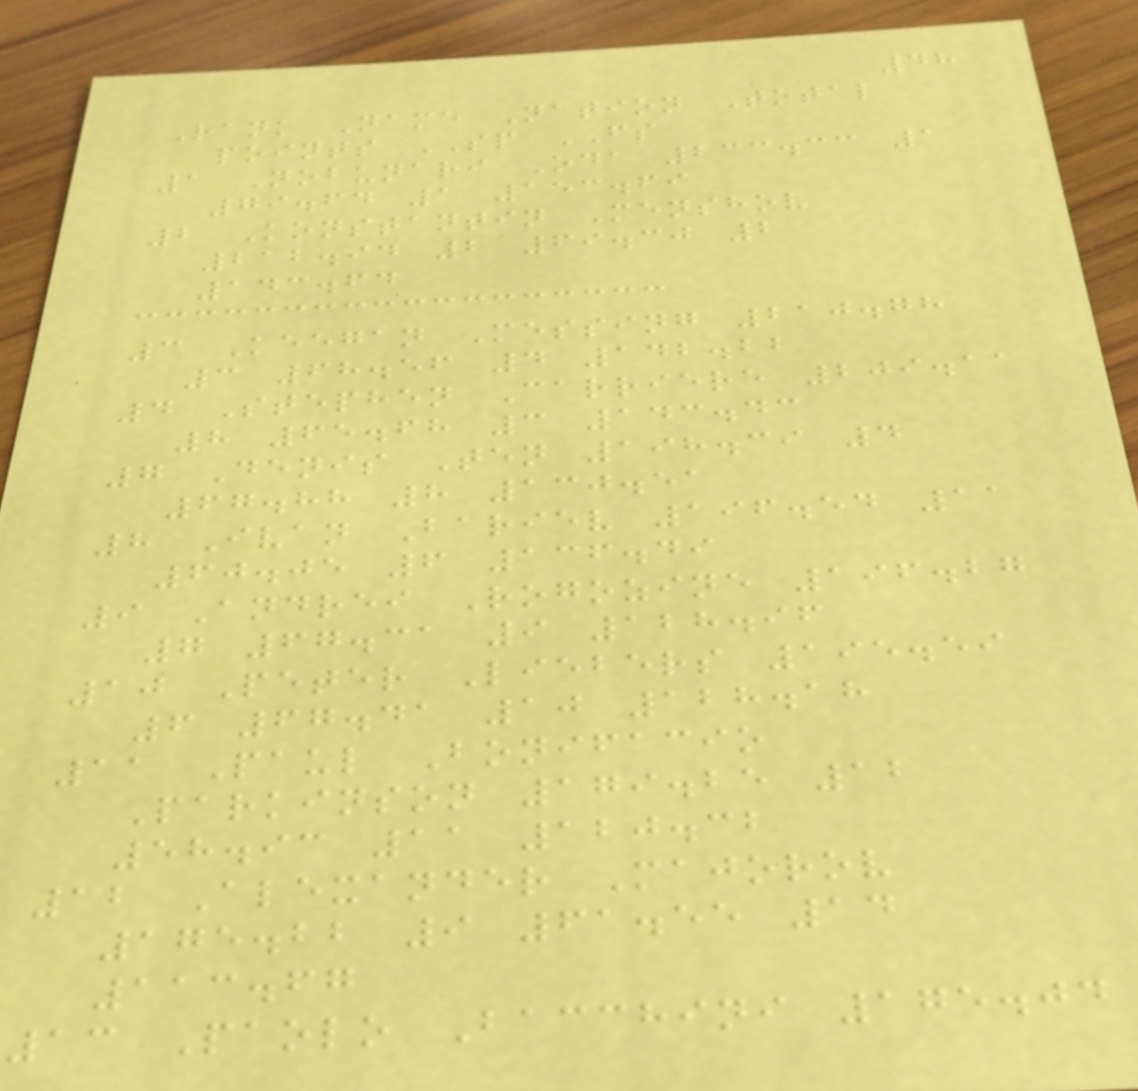48
Rank Name Nation Total
points SP FS
1 Nobunari Oda 233.33 1
79.64 1 153.69
2 Konstantin Menshov
212.94 2 69.30 2
143.64
3 Keegan Messing 210.78
3 68.56 4 142.22
4 Stephen Carriere 209.11
8 65.68 3 143.43
7 Denis Ten 198.39 4
67.88 8 130.51
8 Ivan Bariev 196.54 11
60.05 6 136.49
9 Andrei Rogozine 196.27
7 67.31 9 128.96
10 Peter Liebers 195.59
6 67.41 10 128.18
11 Paul Bonifacio
Parkinson 179.25 12
58.93 11 120.32
12 Alexander Majorov
175.22 9 61.55 14
113.67
13 Paolo Bacchini 175.04
